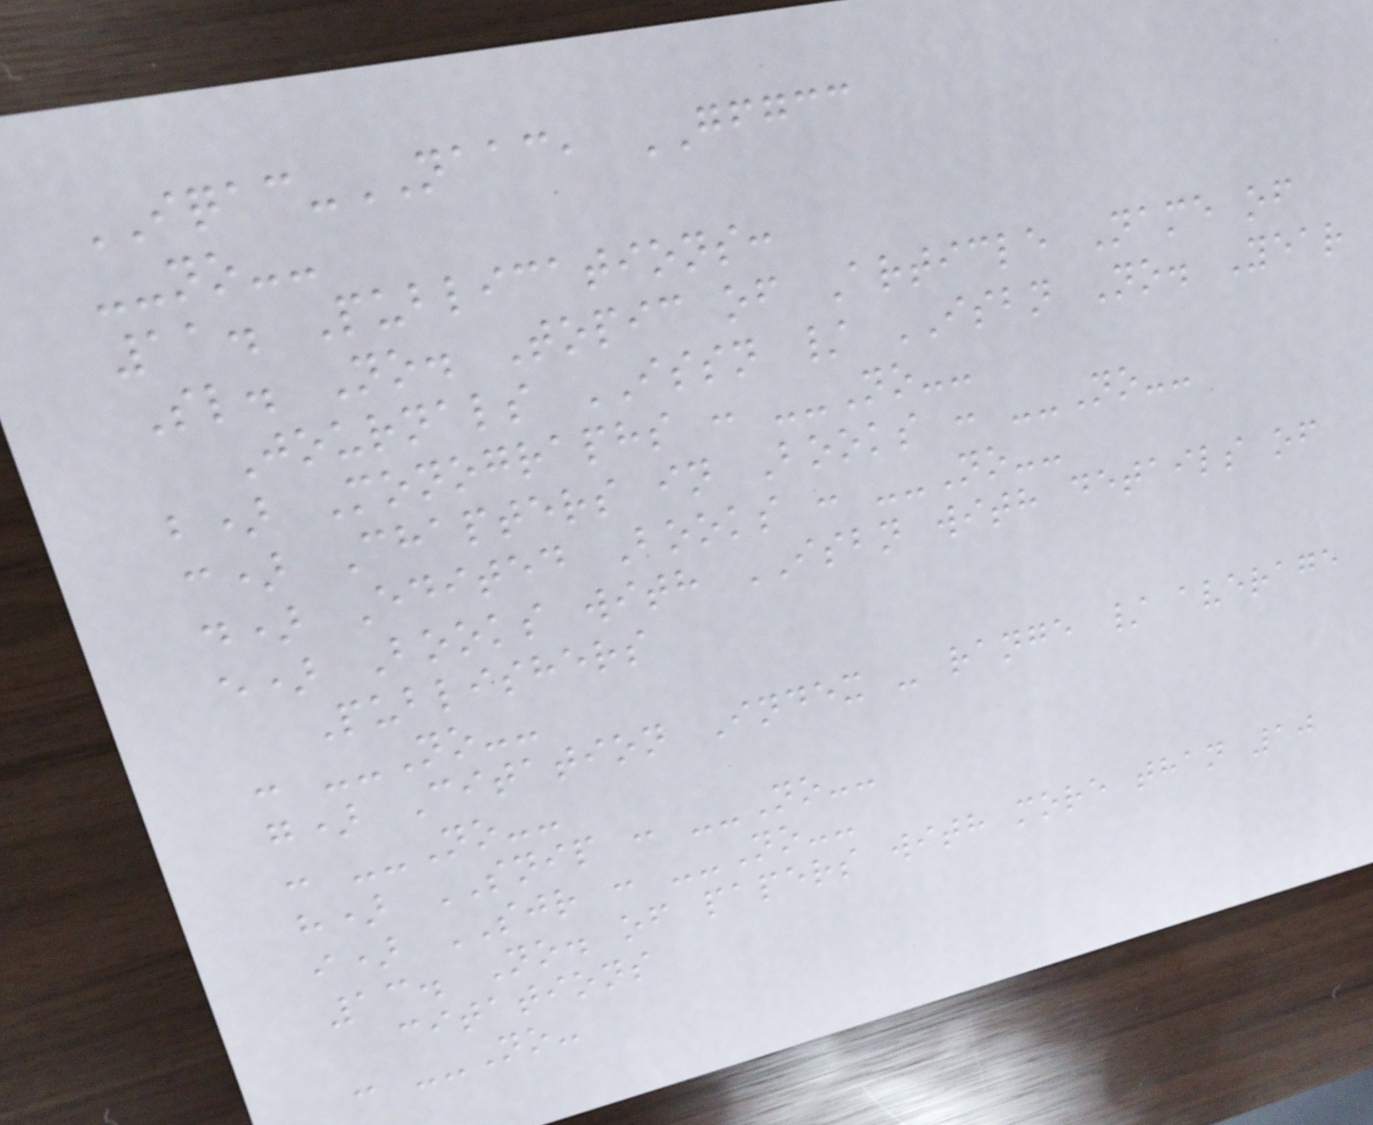IQAC-NAAC, GFGCC
--no--
11. Publications:
Sl. No. Topic of Article Name of
Journals ISSN / ISBN No. Year
b) Monographs : --No--
c) Chapters in Books : --No--
d) Edited Books : --No--
e) Books with ISBN with details of
Publishers
: --No--
g) Citation Index - range / average
: --No--
h) SNIP : --No--
i) SJR : --No--
13. No. of papers with more than 10
citations
: --No-
